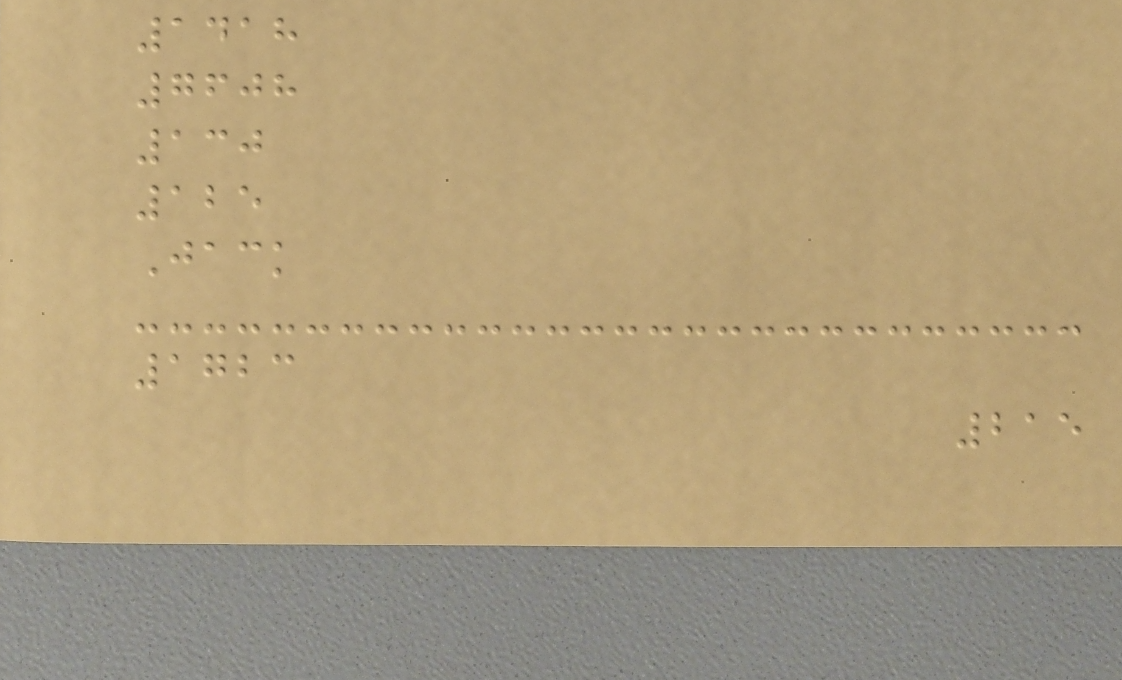1418
7608
130
125
Jack
1723
215
